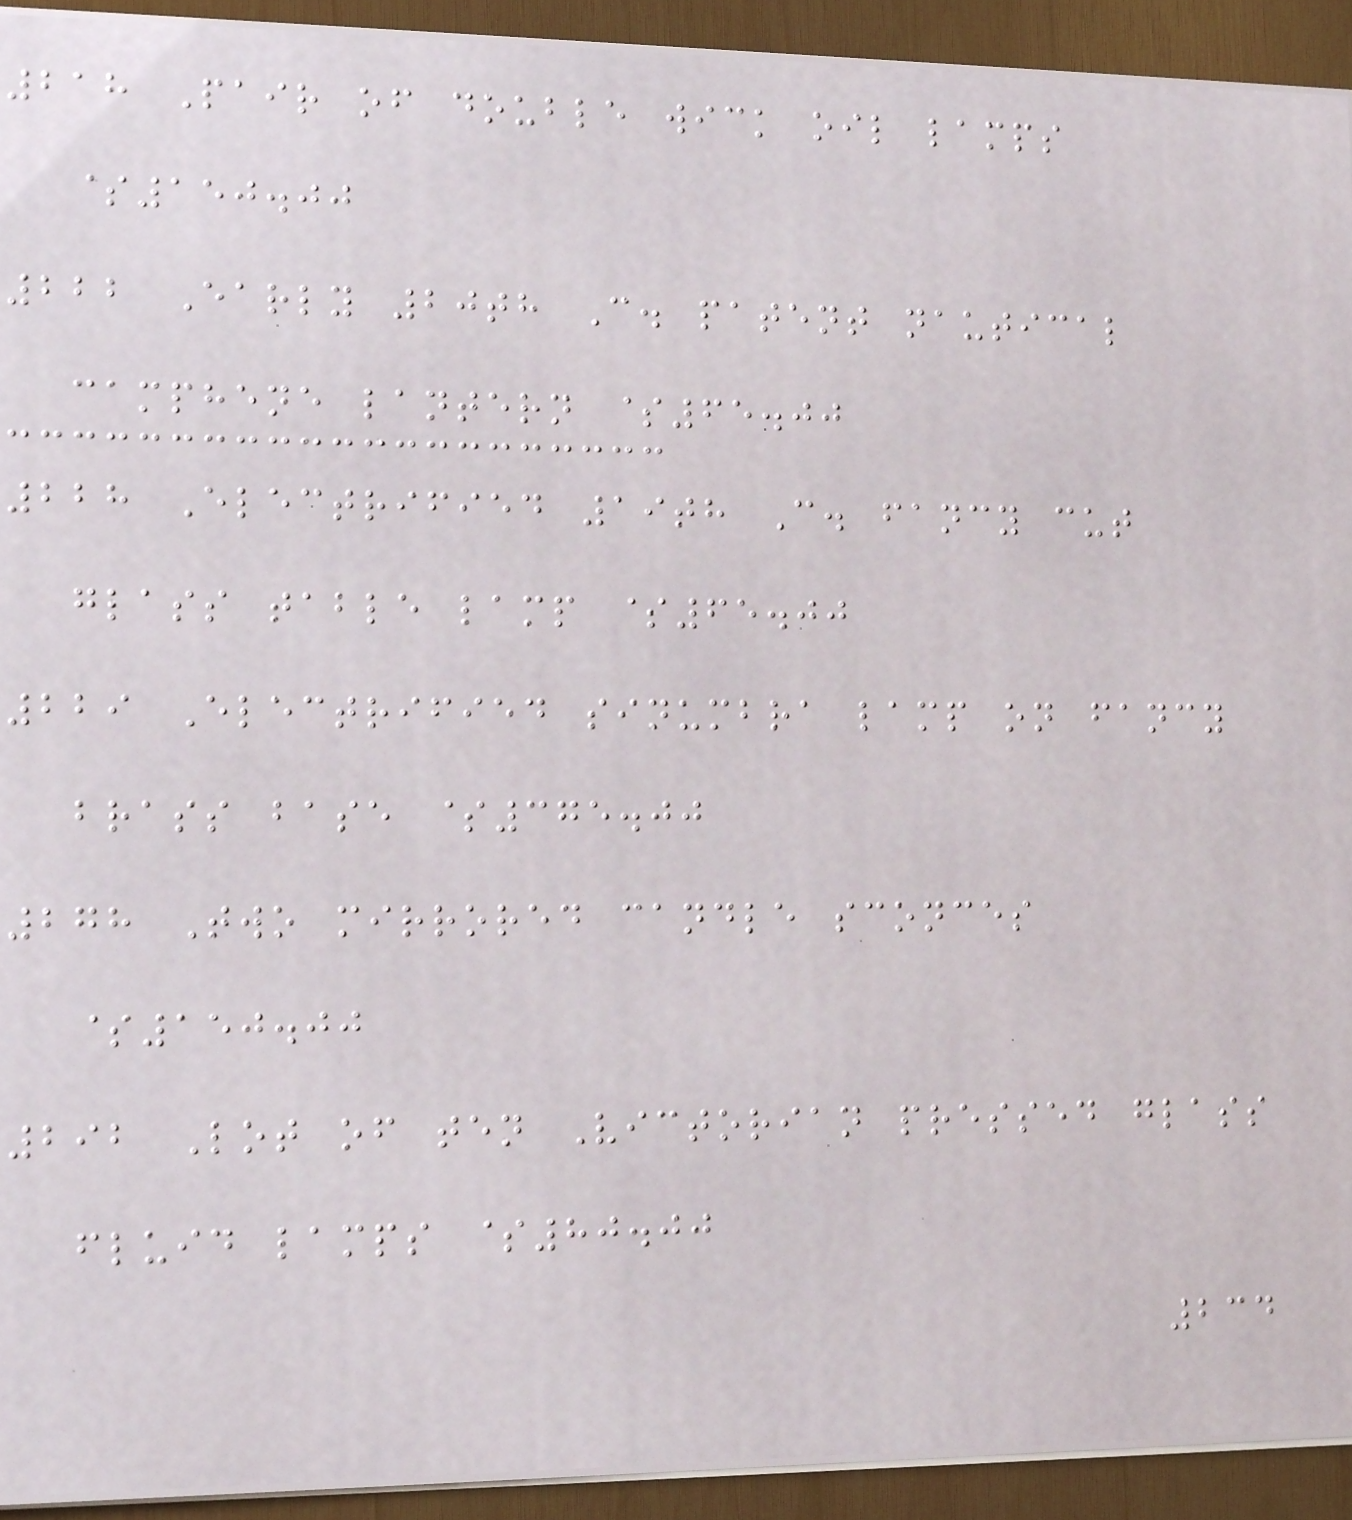218 Pair of double wick oil lamps
$150.00
222 Early 20th C. patent nautical
camphene lantern $65.00
228 Electrified 19th C. fancy cut
glass table lamp $65.00
229 Electrified sinumbra lamp on fancy
brass base $375.00
278 Two mirrored candle sconces
$150.00
292 Lot of ten Victorian pressed glass
fluid lamps $80.00
234
